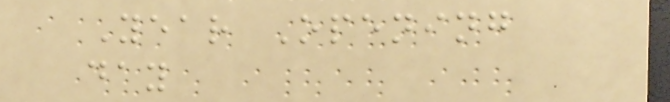Year Opening
day
